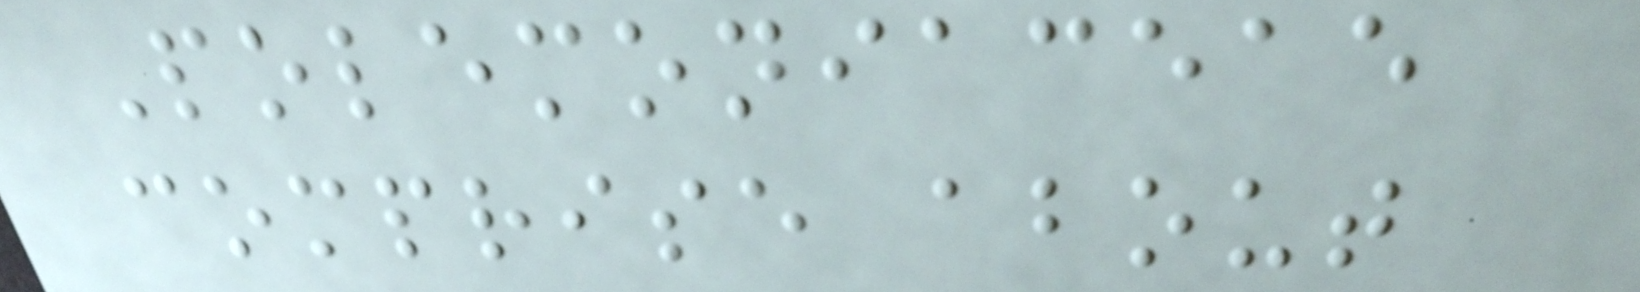Polemoniaceae
comprise about
